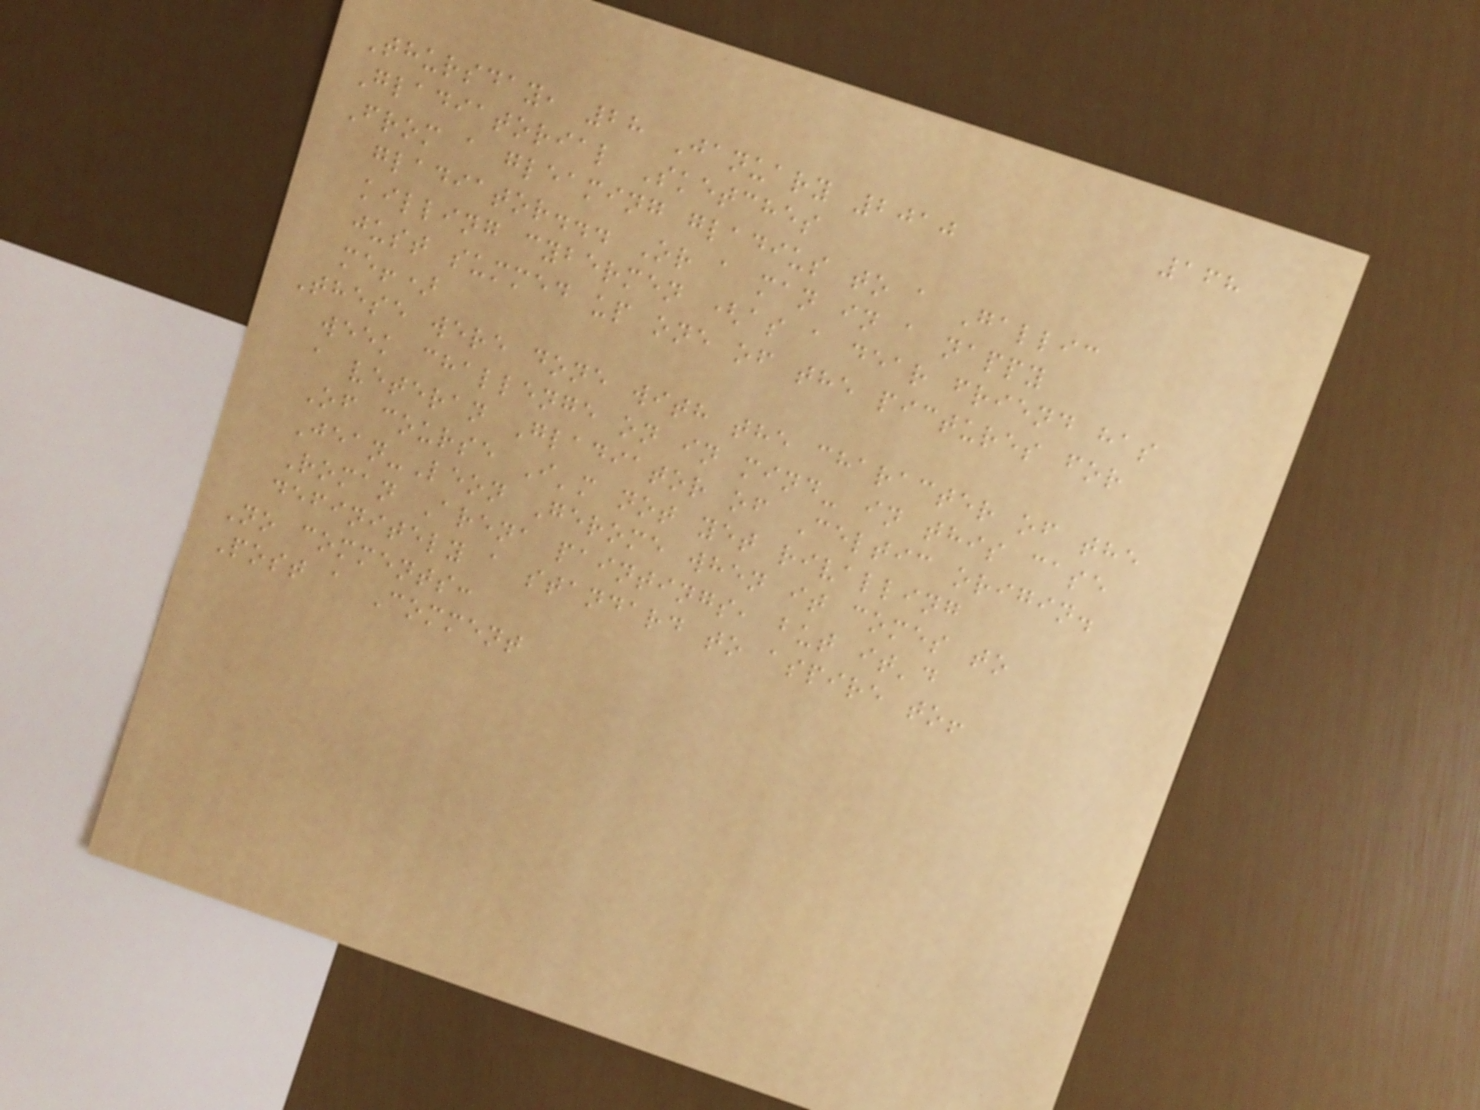168
Thursday, 28 January 2010
Gladiatorial Sketches
From a gleaming gladius to a Gallic
gladiator... Or a man in a nappy
killing cybermen (as a dear friend has
just summed up one of the pictures for
me!)
These were done with the character of the
week challenge on in mind- in this case
a veteran Gladiator of Celtic origin.
Of course I'm not yet rivalling
Jean-Leon Gerome when it comes to
Roman Arena paintings, but it'd
definitely a standard to aspire to!
No comments:
Post a Comment
